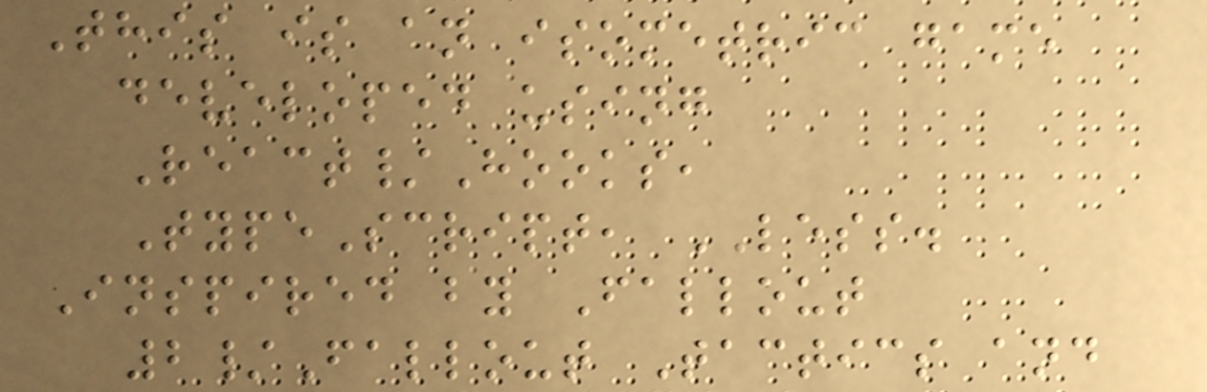This is an isometric game
developed using
React/Hooks,
TypeScript, LESS.
Inspired by Fallout
2/Fallout Tactics and
